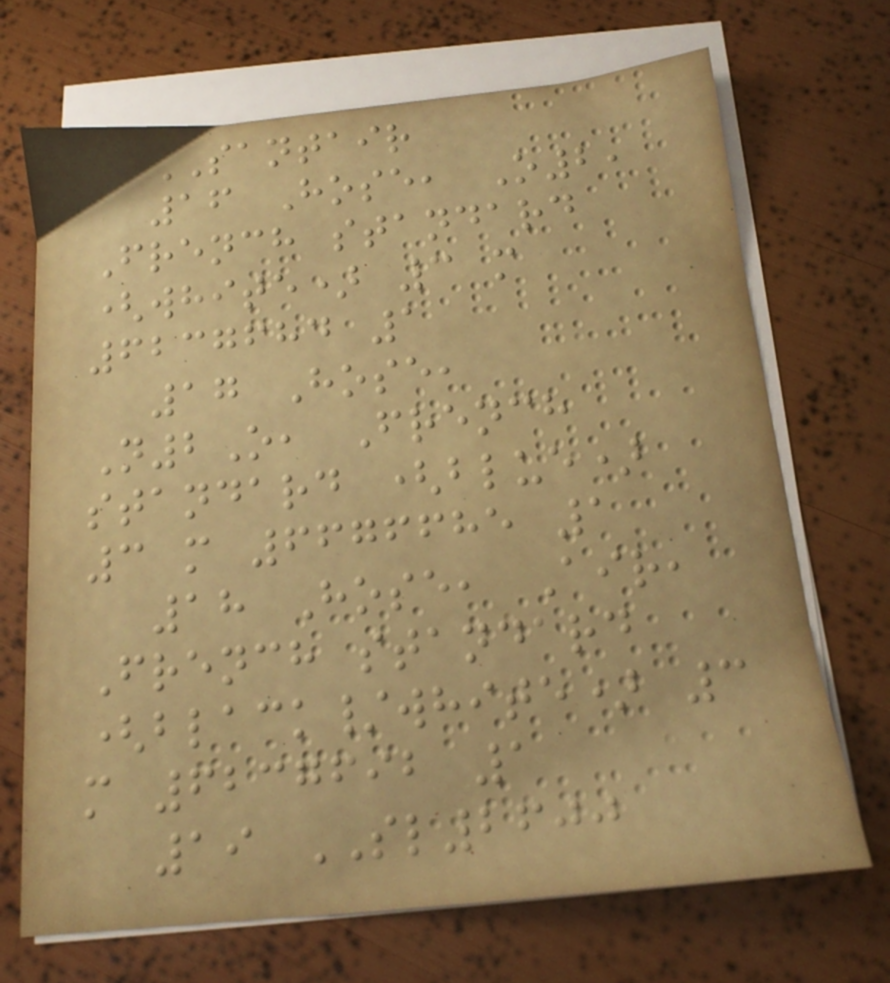SANTAIR
16 Hose, O2,
French standard
(white) 3 m
6237684 1
17 Hose,
N2O, French
standard (blue)
3 m 6676685 1
18 Hose, Air,
French standard
(black/white) 3
m 6237692 1
19 SL2600
